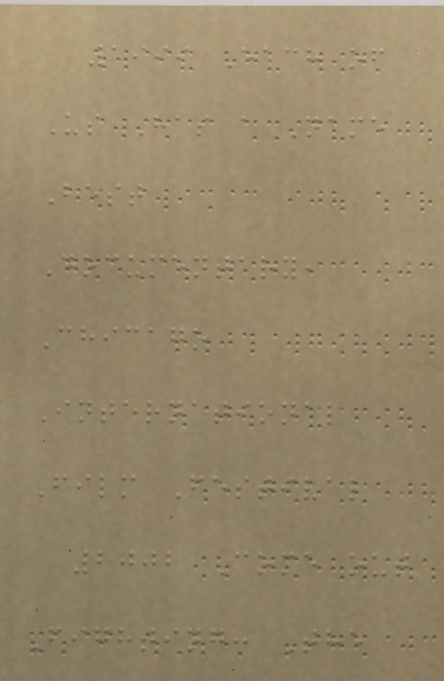1999 Each of
Us Has a Name
Best
Documentary,
Chicago
International
Film Festival
2002 Come out
Fighting: The
